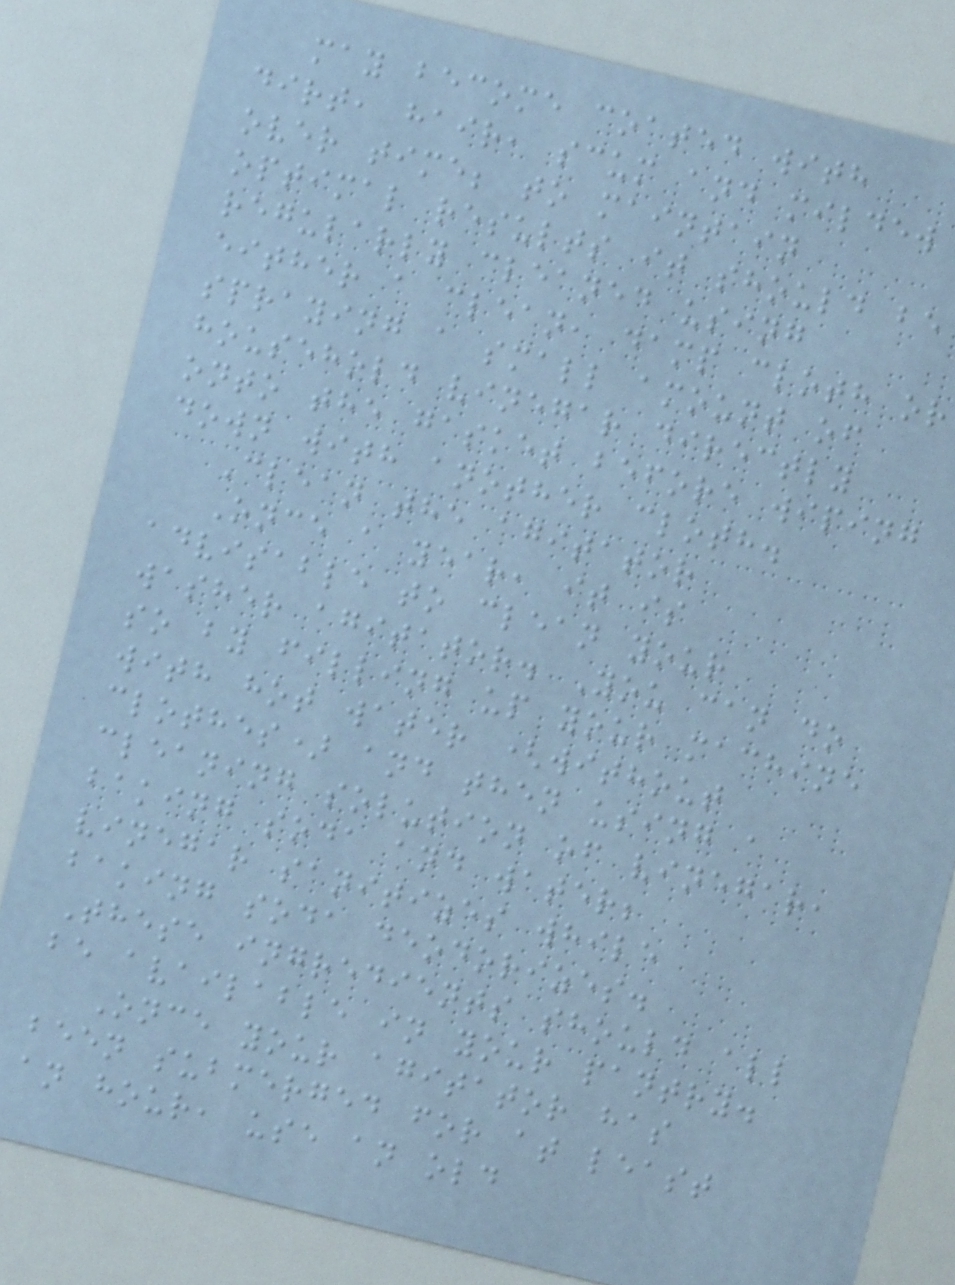may become coated with
dirt, hair, scum and mildew
over time; to maintain
optimal results it should be
regularly cleaned using
either a clean, damp cloth or
spraying a small amount of
household vinegar directly
onto the gasket before wiping
down with another cloth.
Clean the agitator
Once a year, it is
advisable to clean your
washer agitator. You can do
so by filling up your machine
with hot water (without
clothes) and then using a
cleaning solution of vinegar,
baking soda and water;
vinegar sanitizes while
baking soda deodorizes.
These ingredients should all
be available in your pantry.
Once your agitator has
been submerged for at least
an hour, use an old
